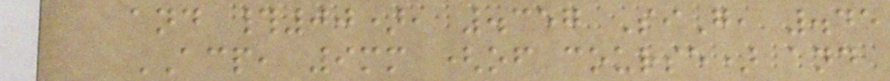and #00), .357 SiG, .45
ACP, 9mm (of course) and
